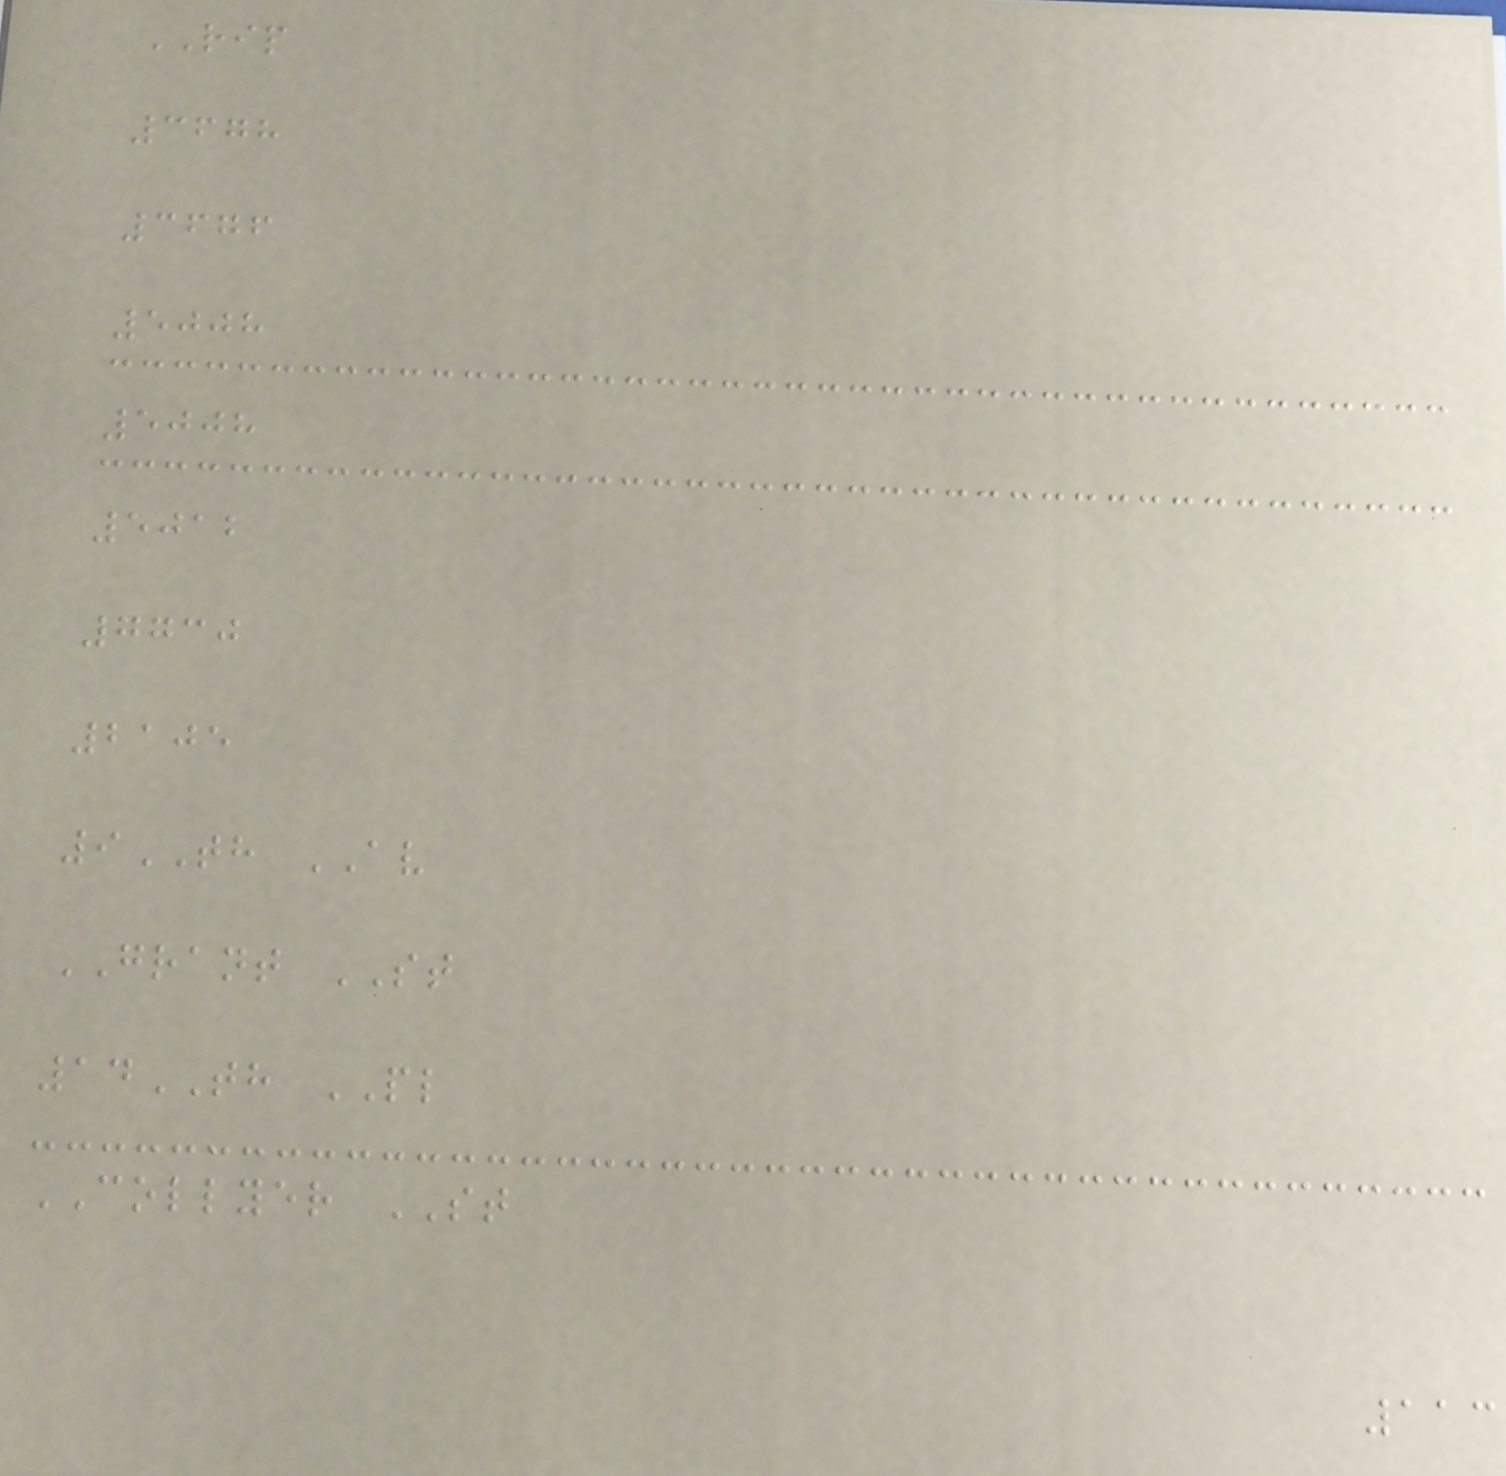RIP
3678
3676
5008
5008
5012
7730
2105
9TH AV
GRANT ST
14TH PL
COLLYER ST
113
